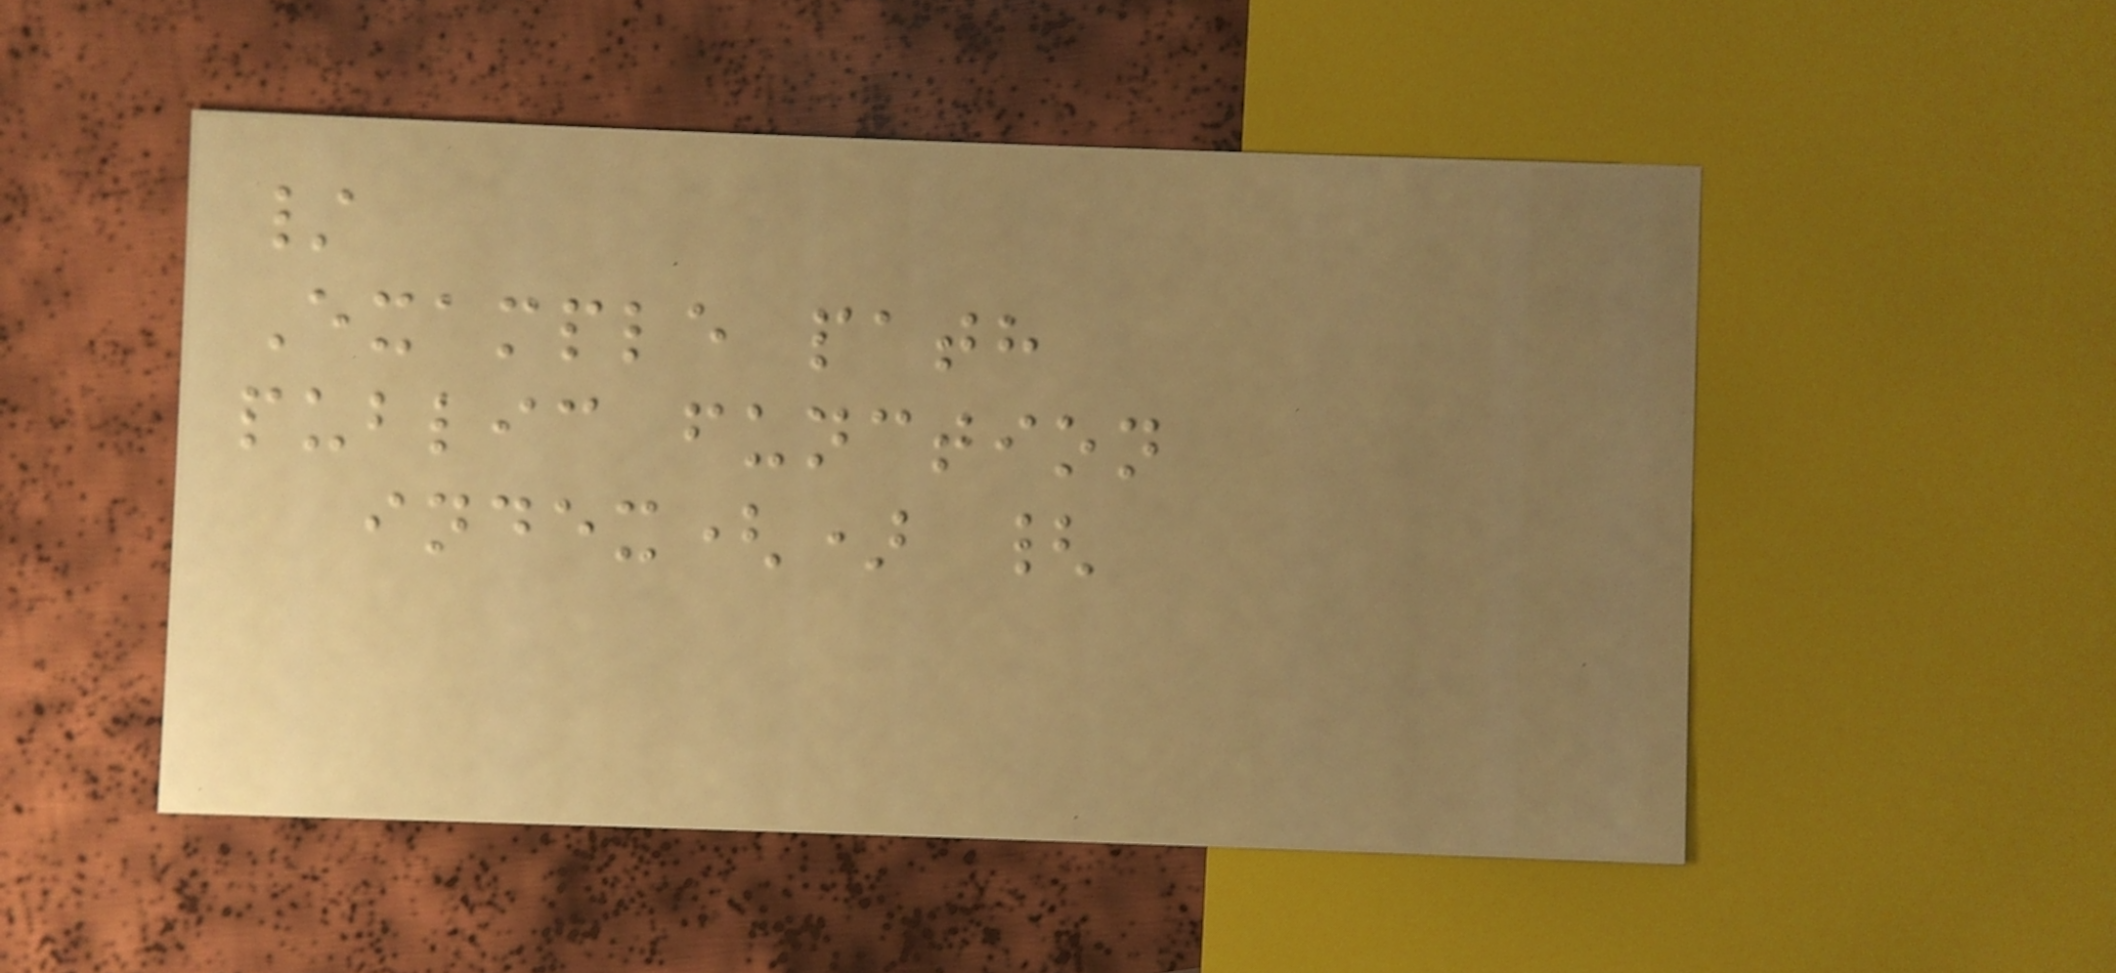/
Example path
public function
index() {
